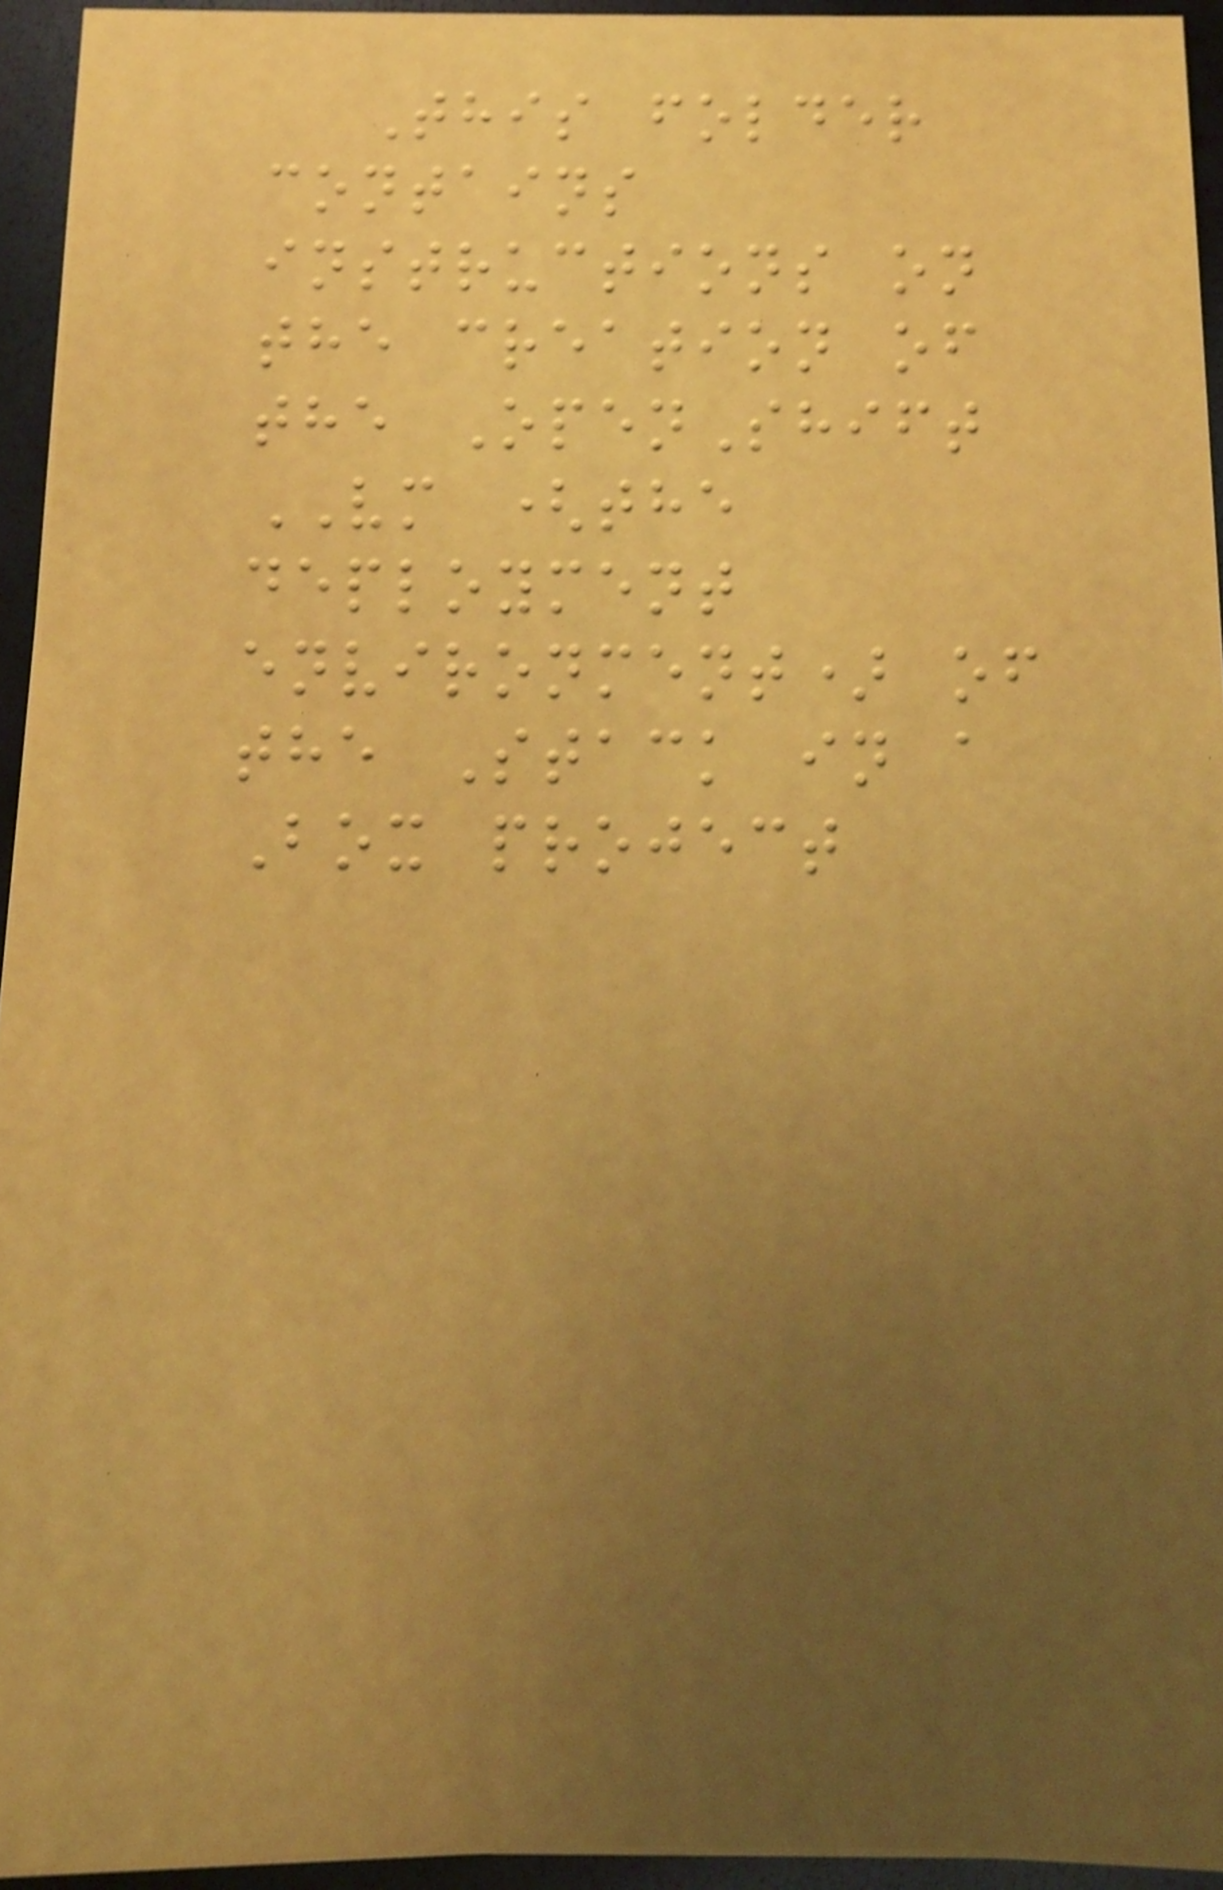This folder
contains
instructions on
the creation of
the OpenShift
VM (the
deployment
environment) of
the Stack in a
Box project
